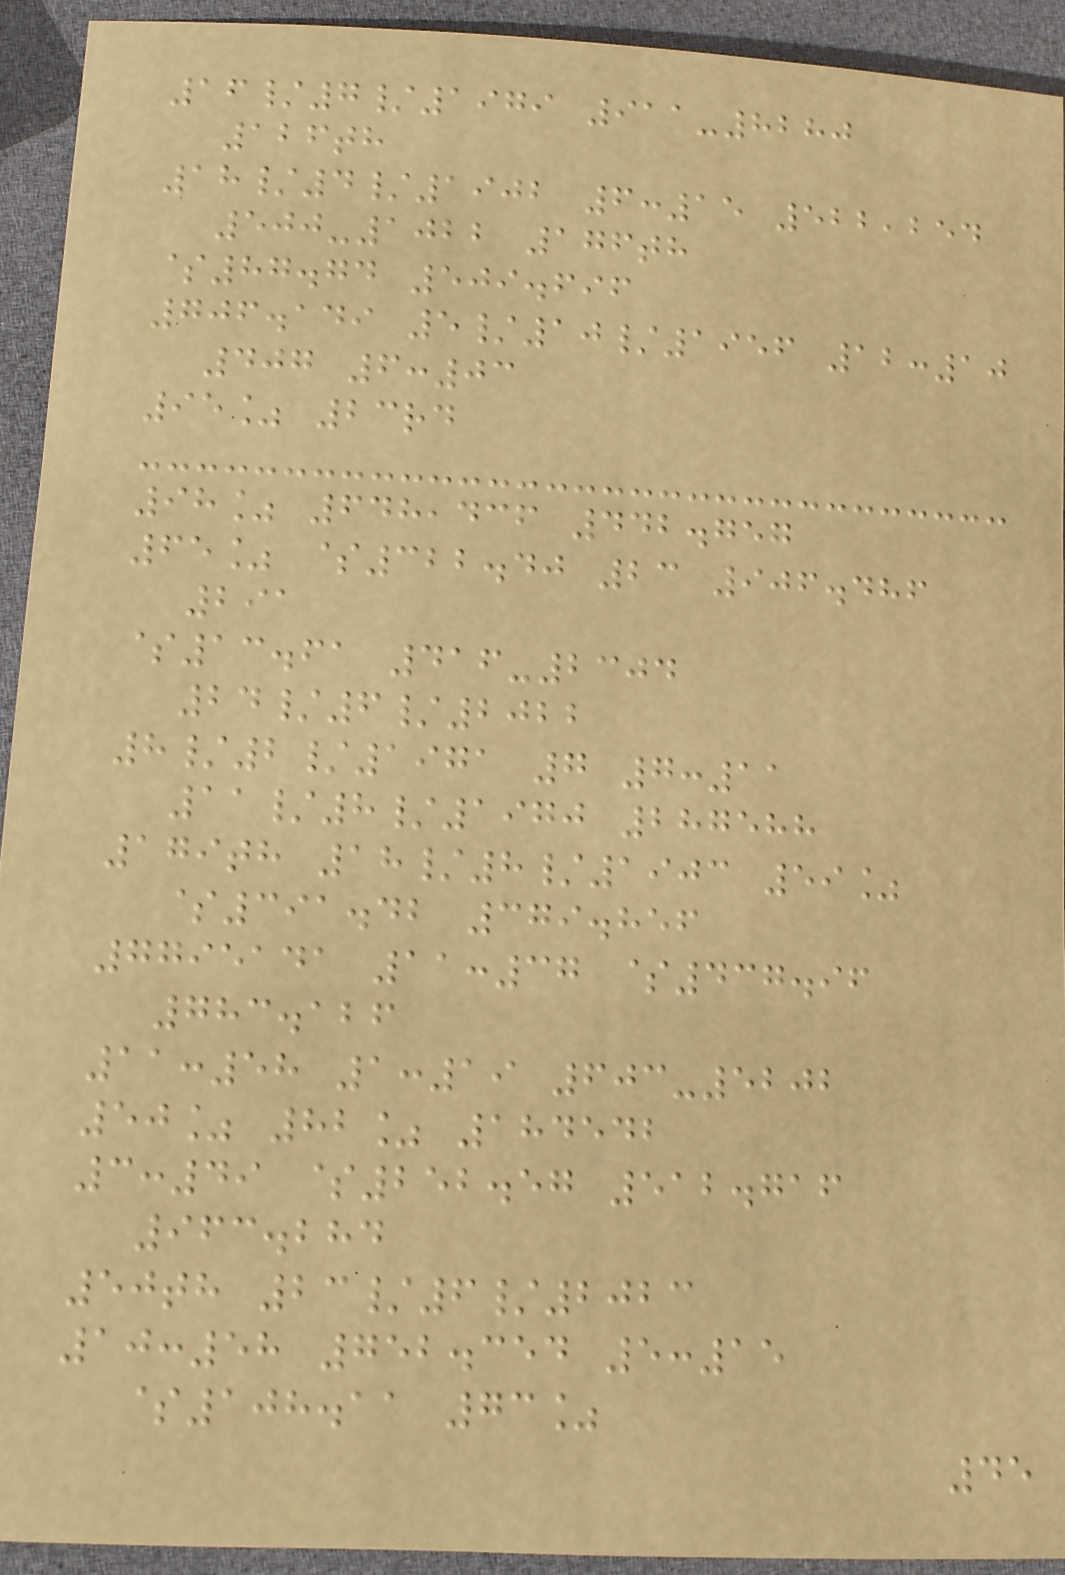16/7/1979 911-8280
126th
18/4/1902 6:15 522,254
500-1022 176th
$87.74 509.696
706.149 5/10/1956 12:10
407 6:03
95% 23rd
98% 648,436 442.757
65% $322.40 23 906.486
291
$13.61 416-2304
24/6/2022
8/2/1971 7 7:11
11/8/1970 287588
179th 18/8/1903 59%
$391.42 379.856
7795141 11:37 $437.96
783.126
11:58 1:19 603-5202
50% 82% 184542
3:49 $252.57 512.716
963.284
50th 23/6/2023
10:58 752.354 5:15
$108.11 73%
45
